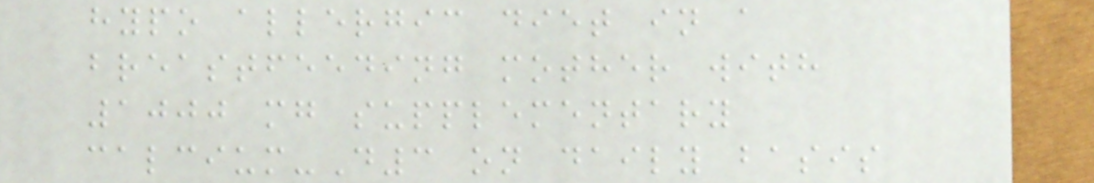hypo allergic diet in a
breastfeeding mother with
1000 mg supplementary
calcium-D3 on daily basis
